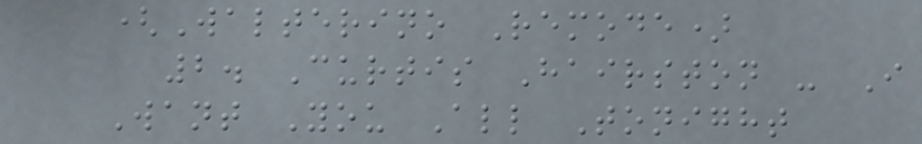(Walterino Remode)
2. Curtis Hairston - I
Want You All Tonight
